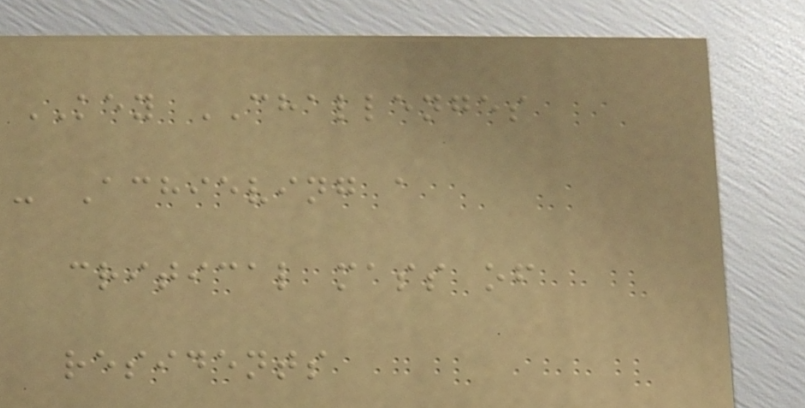KEY CHALLENGES
- Achieving a
critical mass of
residents
